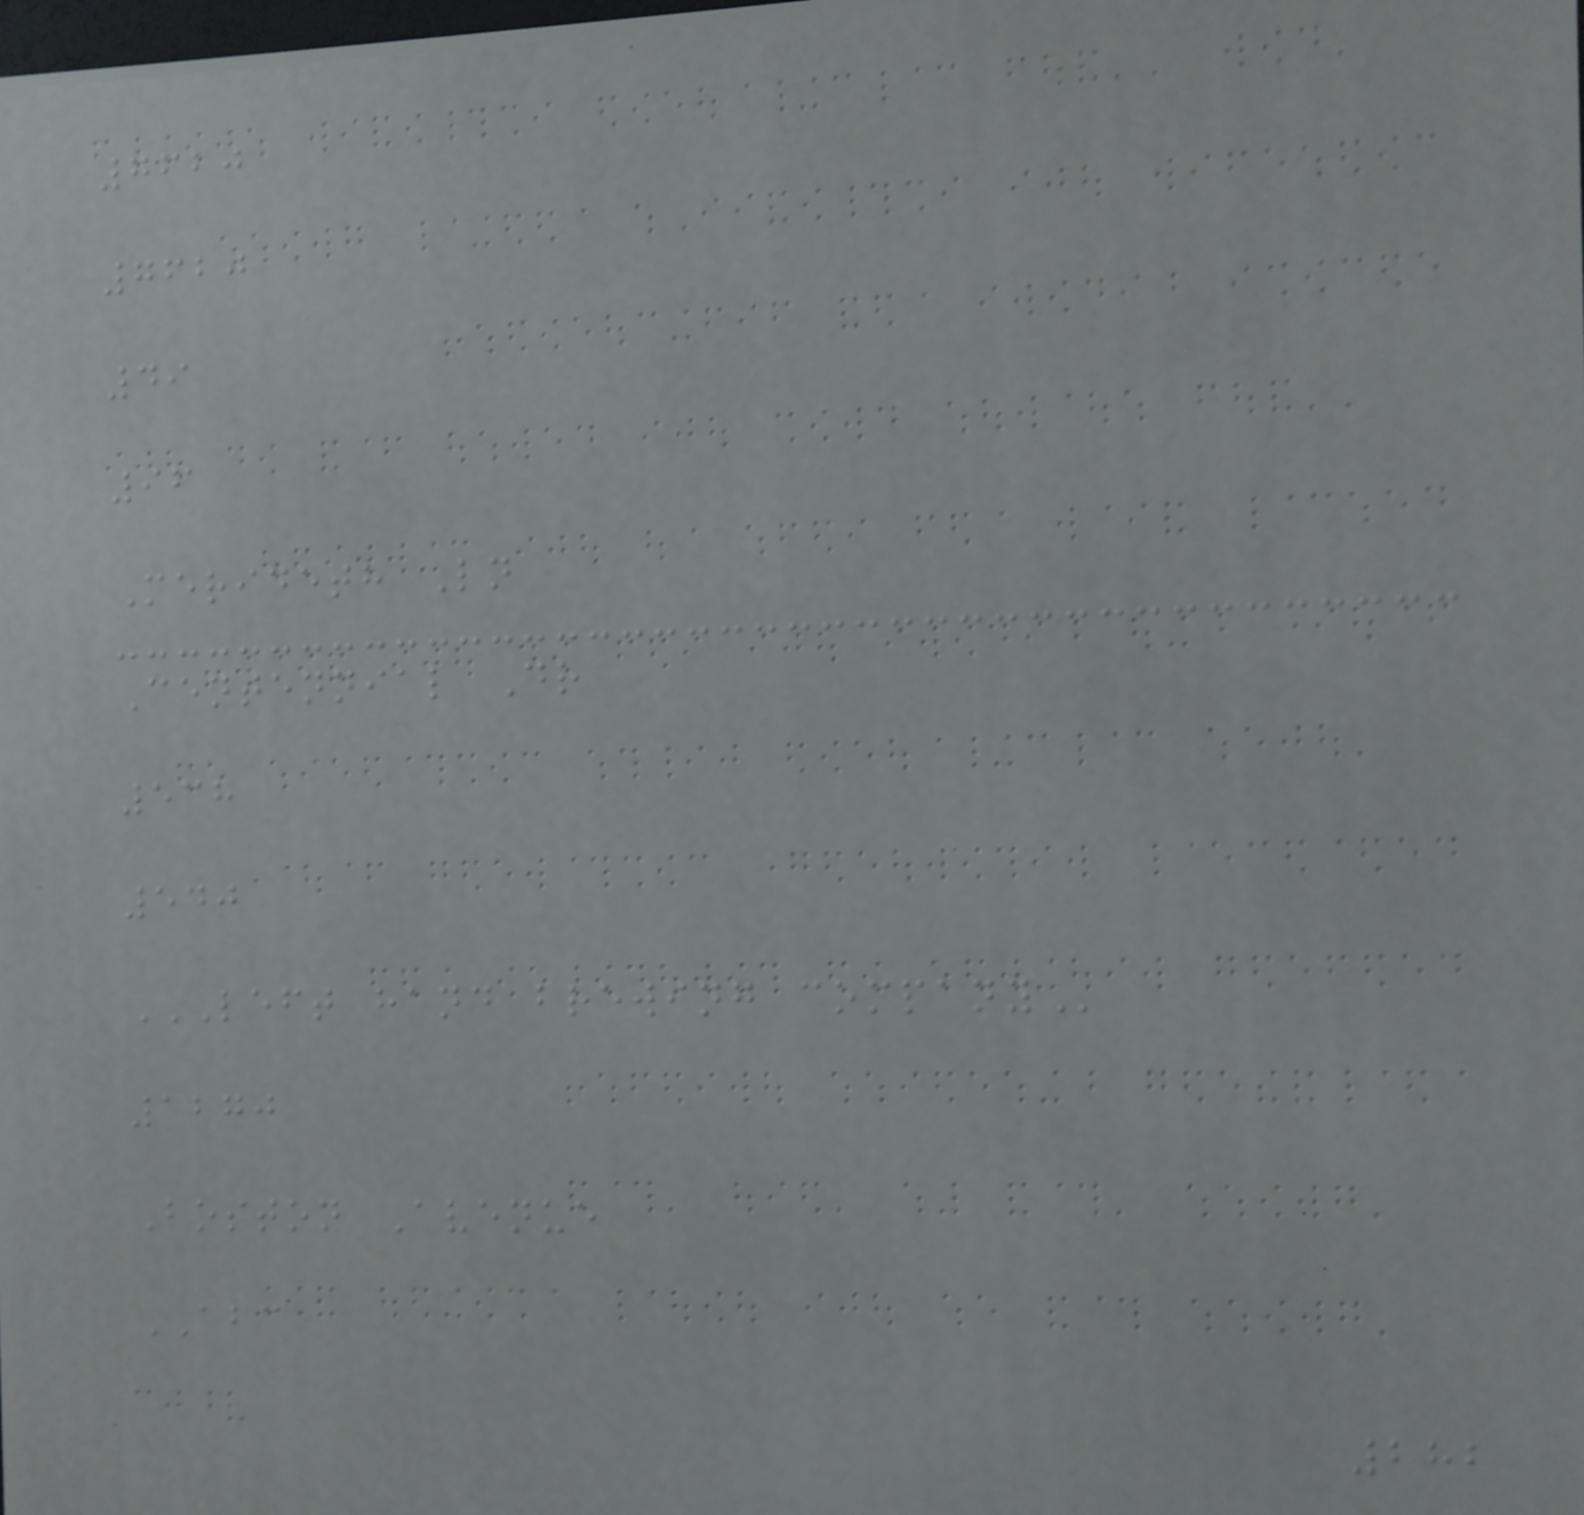7620
7620
49
96
Merideth Ln
Centennial Dr
538
540
LEFT HAND BREWING COMPANY
1270
Boston Avenue
ABC
282
